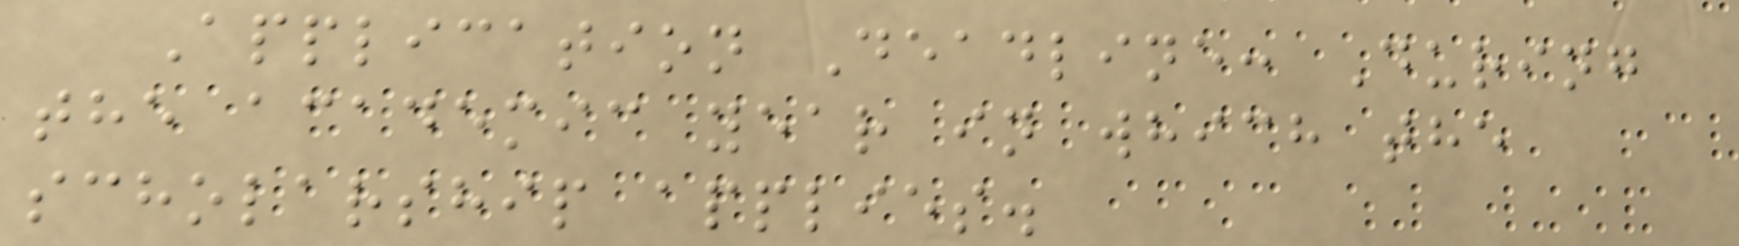Application Deadline: During
the academic year in which the
scholarship applies.
